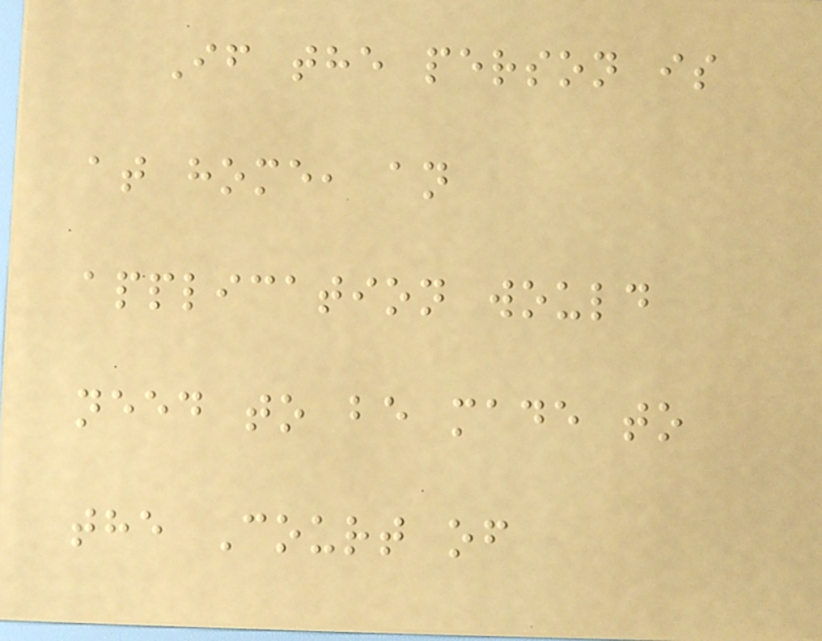If the person is
at home, an
application would
need to be made to
the Court of
